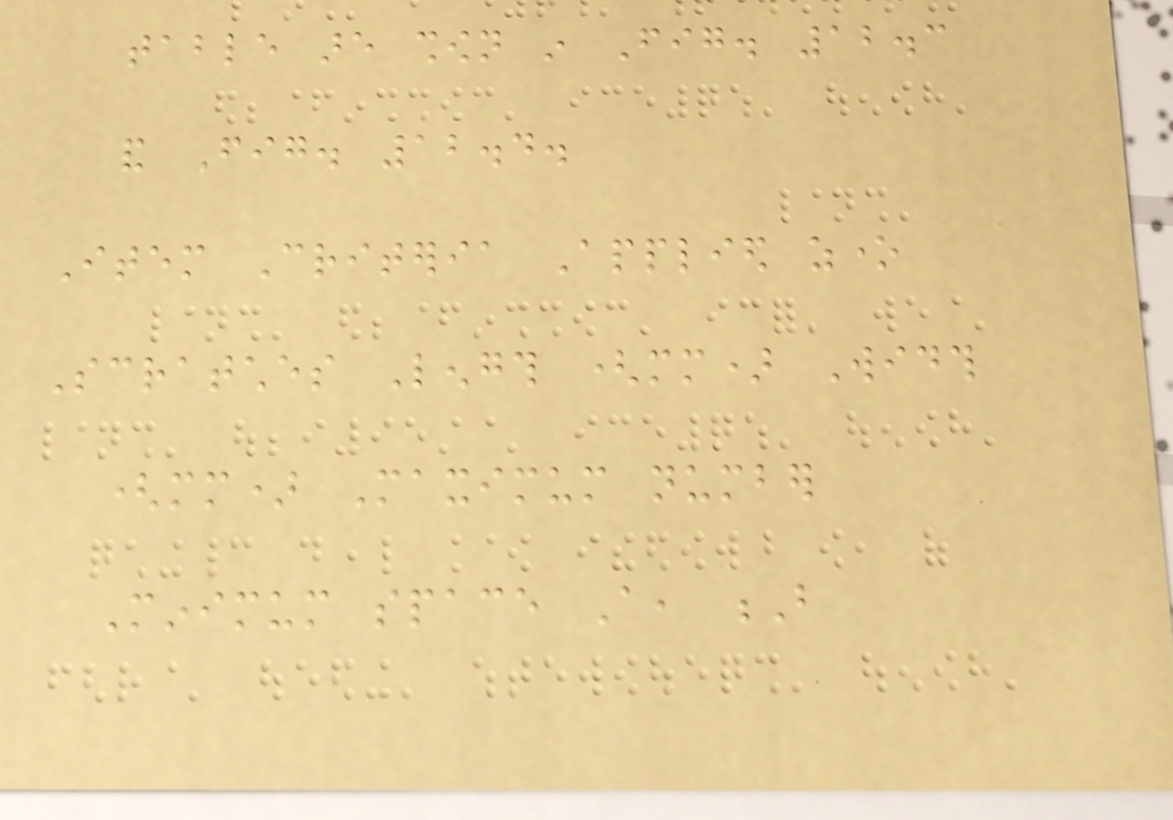table are shown in Fig. 12.3
and Fig. 12.4.
Item Criteria Applied zone
Scratches Length (mm) Width
(mm) Maximum number
Minimum space A, B
